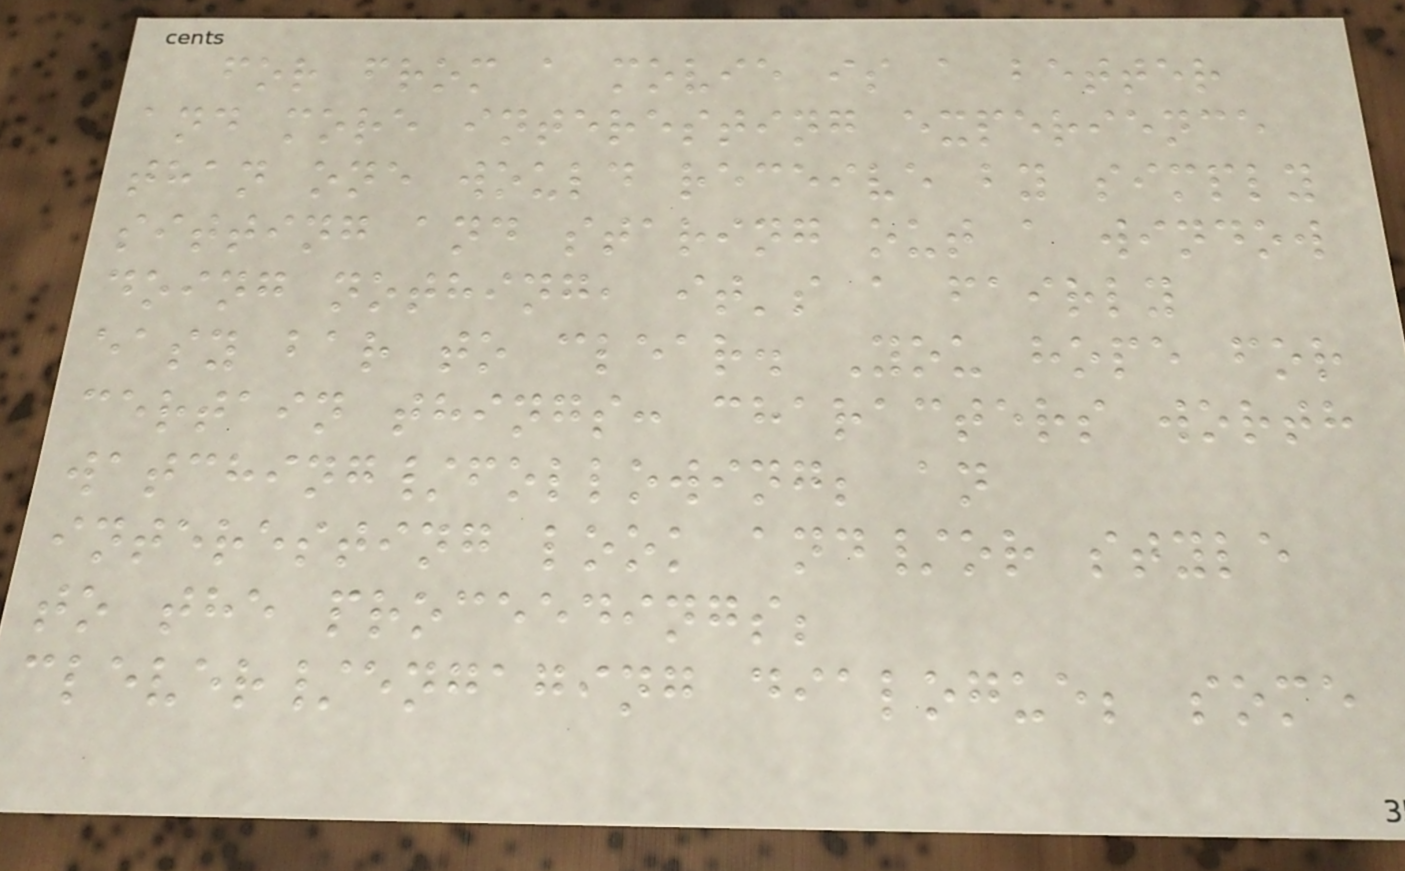for from a movie is a better
and more interesting experience
than one would receive by simply
sitting and staring out a window
doing nothing, it's a fairly
easy bar to clear. You hope for
certain things: characters worth
watching/following; an
interesting look and/or style
to the proceedings;
clever/engaging dialogue; some
